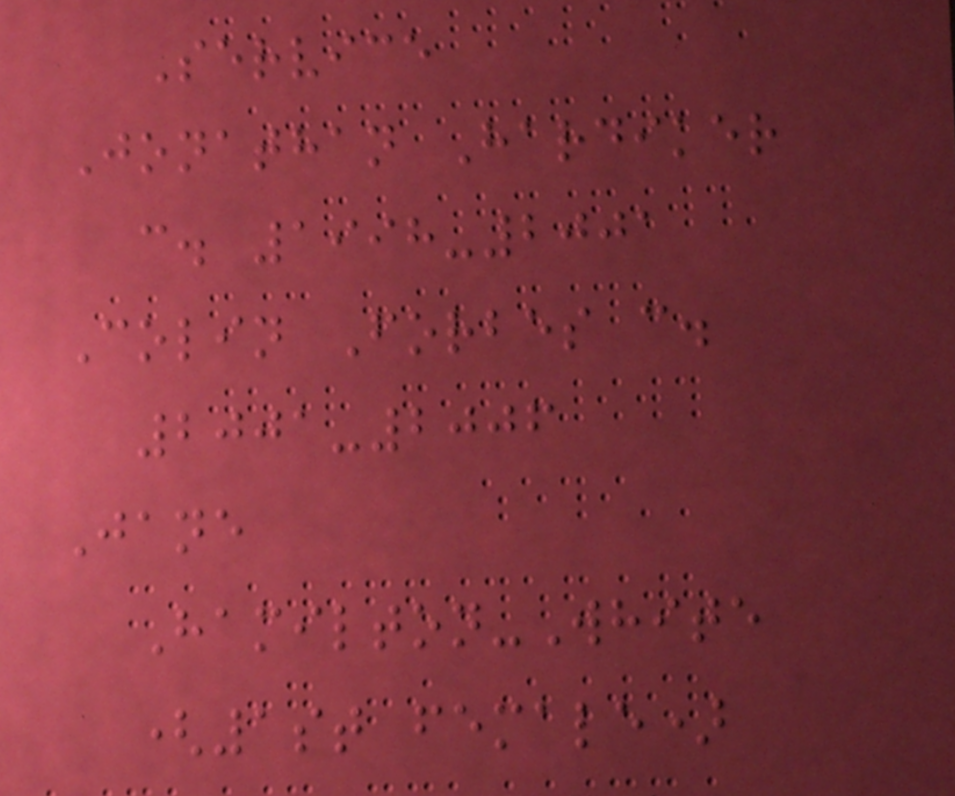Service
Jonathan Hardiker
c. 1998-2001
Colin Forbes c.
2001-2006
Jane
Hamilton-White
(1st female)
